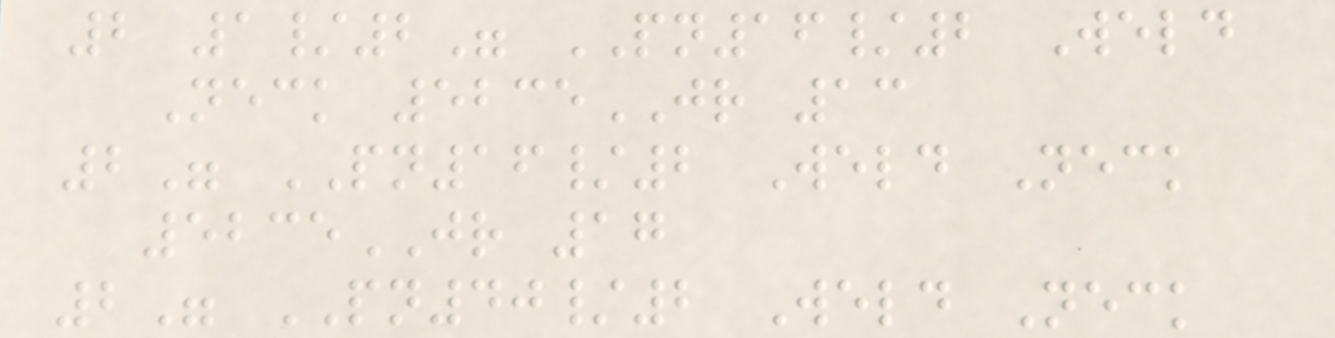2 1/2" PN16/2 Weld
Neck 5235JR 13
2" PN16/2 Weld Neck
5235JR 17
2" PN40/2 Weld Neck
